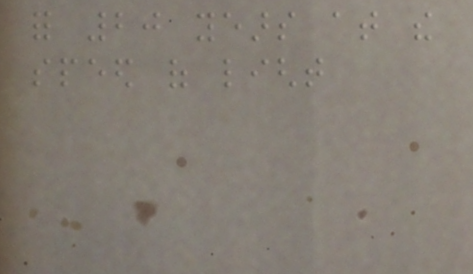for 20 years at the
speed of light
